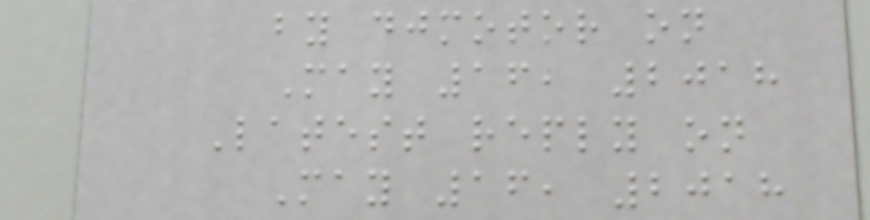by djmotor on
May 16, 2018
Latest reply on
May 16, 2018
